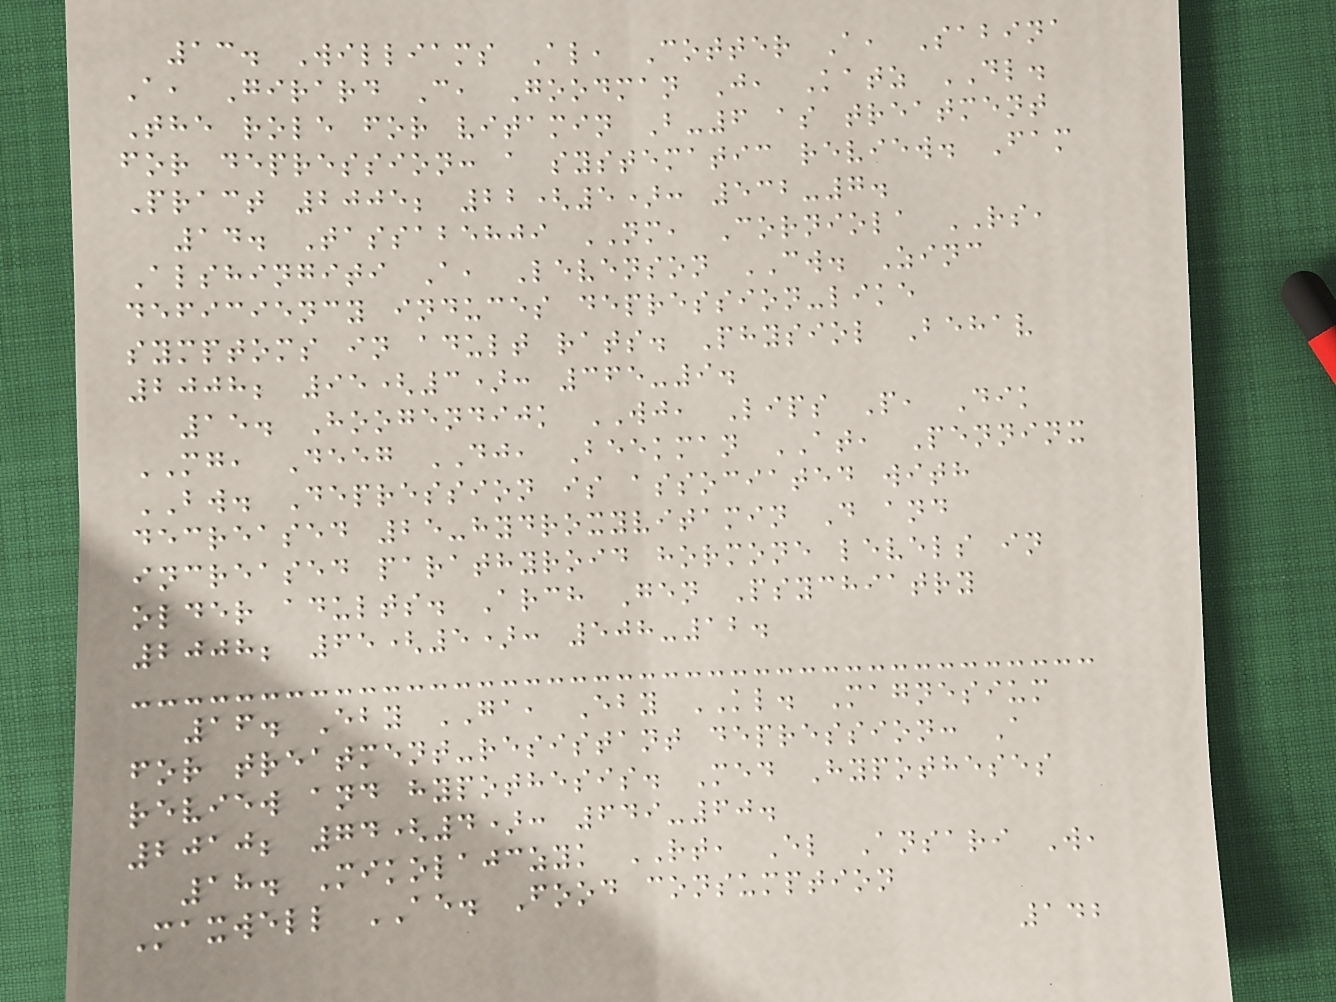13. Williams Al, Cotter A, Sabina
A, Girard C, Goodman J, Katz DL.
The role for vitamin B-6 as treatment
for depression: a systematic review. Fam
Pract 2005; 22(5): 532-7.
14. Tassabehji NM, Corniola RS,
Alshingiti A, Levenson CW. Zinc
deficiency induces depression-like
symptoms in adult rats. Physiol Behav
2008; 95(3): 365-9.
15. Hoogendijk WJ, Lips P, Dik
MG, Deeg DJ, Beekman AT, Penninx
BW. Depression is associated with
decreased 25-hydroxyvitamin D and
increased parathyroid hormone levels in
older adults. Arch Gen Psychiatry
2008; 65(5): 508-12.
16. Eby GA, Eby KL. Magnesium
for treatment-resistant depression: A
review and hypothesis. Med Hypotheses
2010; 74(4): 649-60.
18. Mikolajczyk RT, El Ansari W,
Maxwell AE. Food consumption
142
